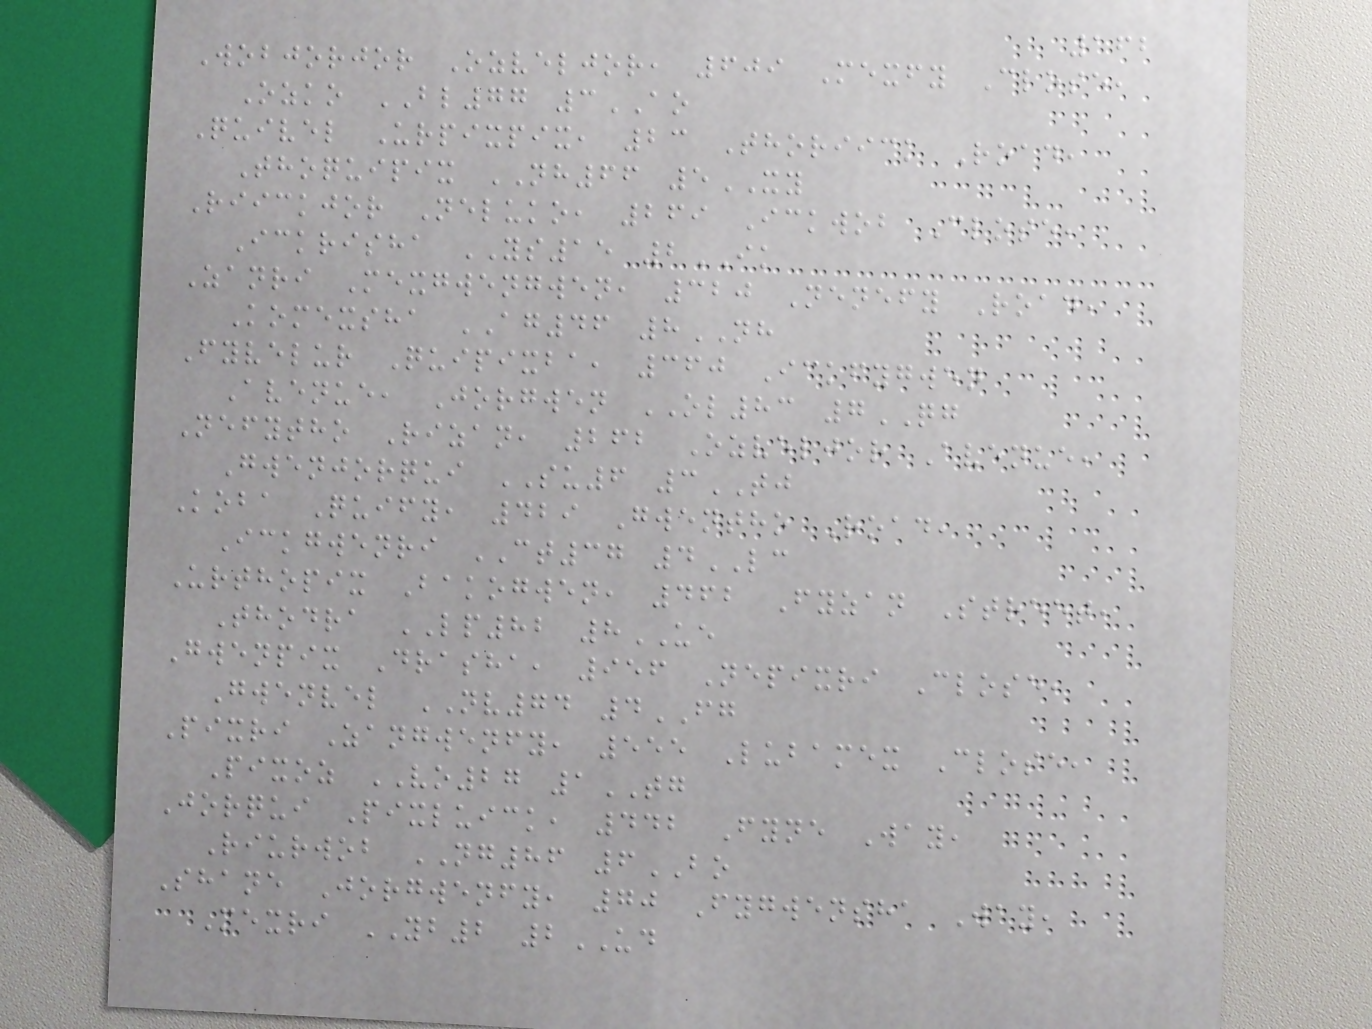162
Wobjorjor Ozveljor, 609 Mexfy Close,
Ozko BL77 3AO
Quivel Urpixpix, 23 Thoriick Road,
Thoquipix NH66 5XY
Riickjor Neluko, 269 Ickwob Close,
Ickrisha YS15 2IK
Zanri Mexgwengwen, 320 Nenefy Road,
Komexsha AG46 8NH
Fyvelur Quipixba, 360 Ickfygwen
Avenue, Jorgwen OL83 7QG
Nefytho Rizan, 262 Ozveljor Avenue,
Gwenjorqui SU6 3TJ
Koba Quify, 429 Gwentho Road,
Ickgwenri CT37 4LC
Urthopix Bakogwen, 462 Fyzan Street,
Thodra LP82 8UE
Gwenpix Drasha, 956 Nepixri Close,
Gwenvel NV74 4FG
Pixri Zangwenfy, 555 Lubamex Close,
Pixoz VO27 1TG
Jorqui Pixluick, 442 Fyne Way,
Riurwob NG86 6BO
Shane Jorgwenfy, 70 Fygwensha Way,
Mexri YB2 2UD
